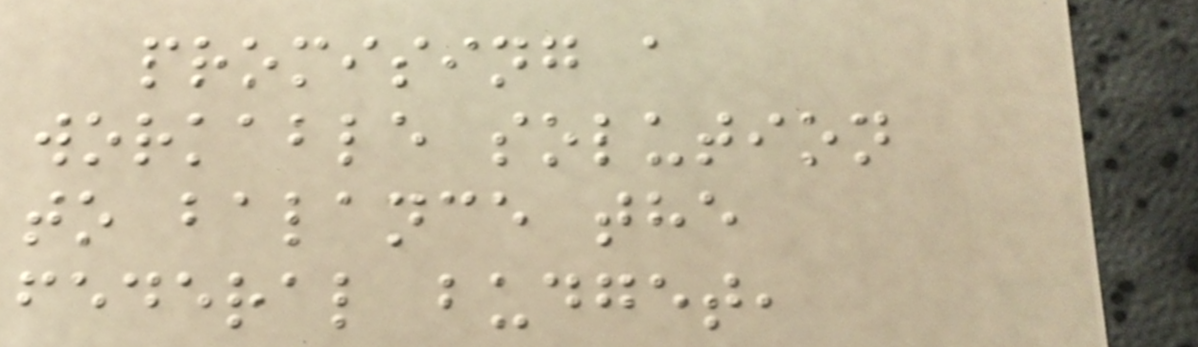promising a
workable solution
to balance the
federal budget,
